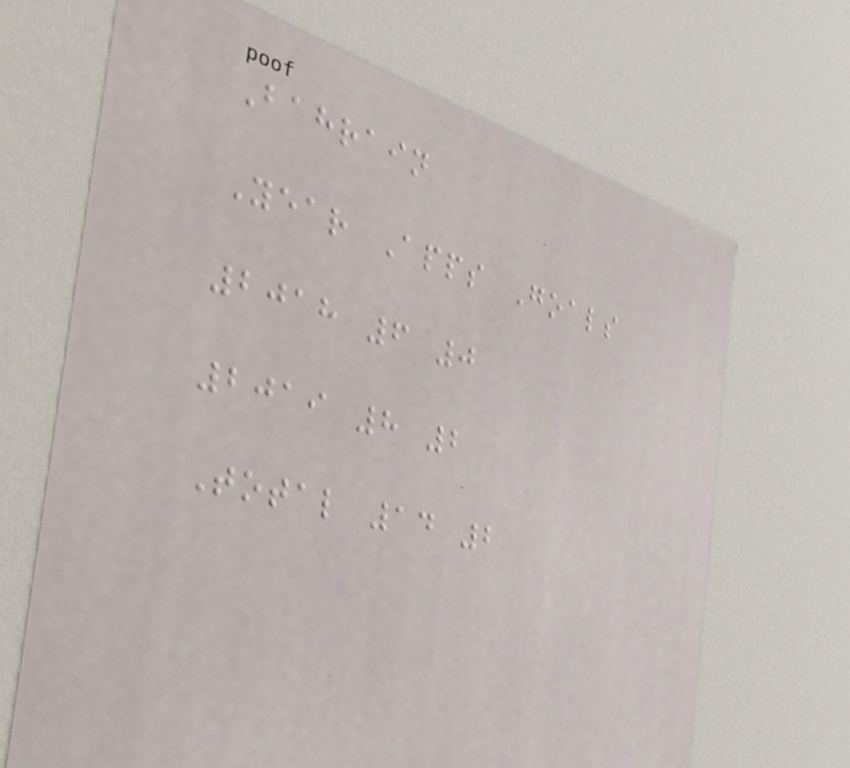Bahrain
Year Apps Goals
2018 6 0
2019 8 2
Total 14 2
